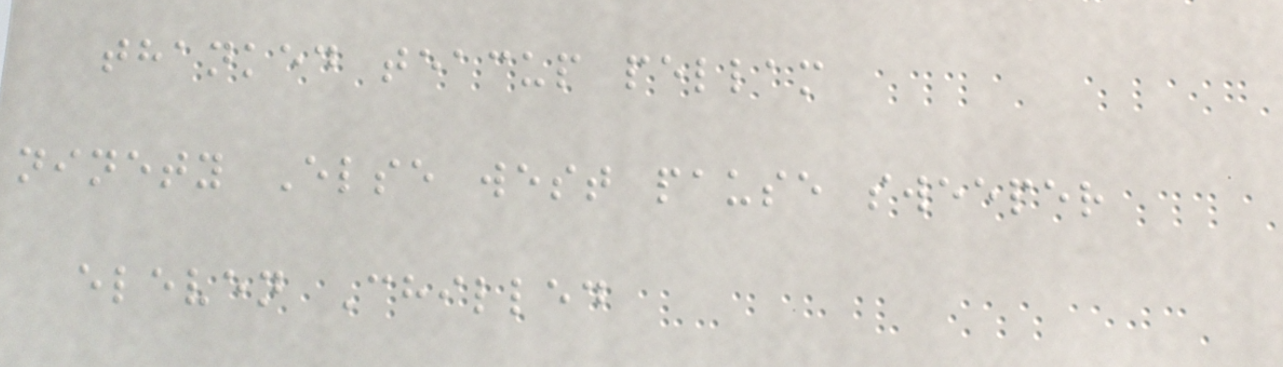thanked teacup pellam
ninety Else west pause sweeper
eleven Chilled
